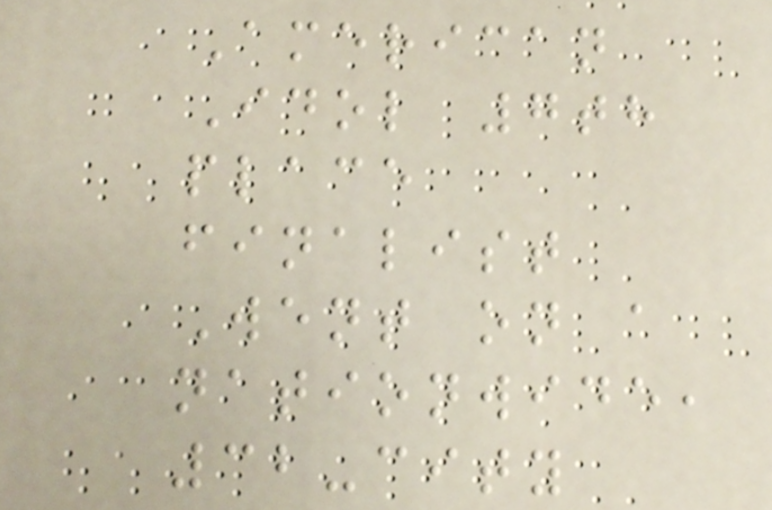American
Idol 7th
place
finalist
Went on a
nationwide,
32-city
